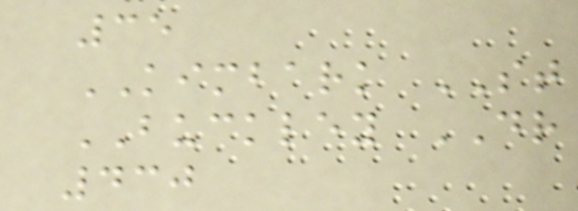35
KIMBARK ST
BUCKLEY DR
430
